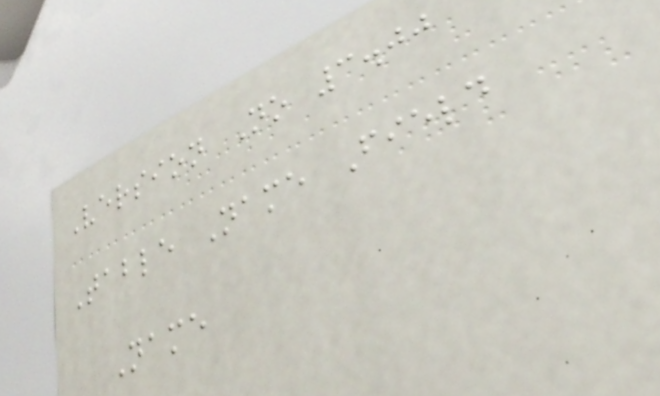Version No 3.00
Table Name Field
Name
